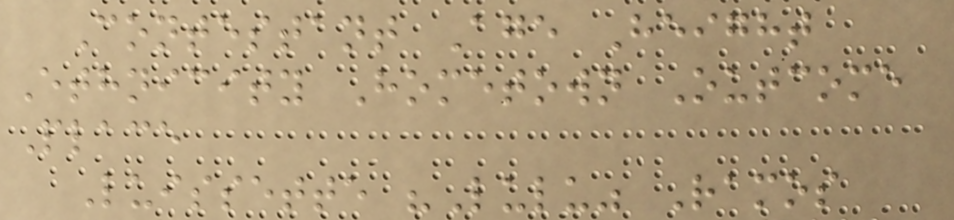Contestant Age Height
Ethnicity Hometown Outcome
Place
Luissette "Lulu" Ramos
